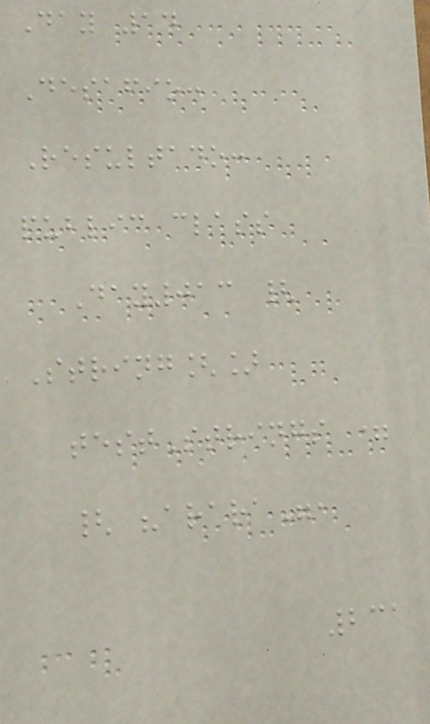Day 14
Desafio:
Resultado:
public class
Day013 {
String[]
testStrings =
{ "arara",
231
